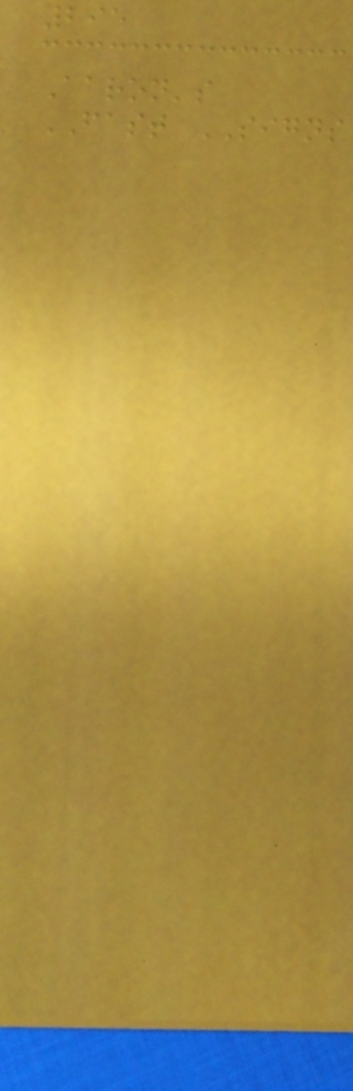295
Aaron's
FAST SIGNS
